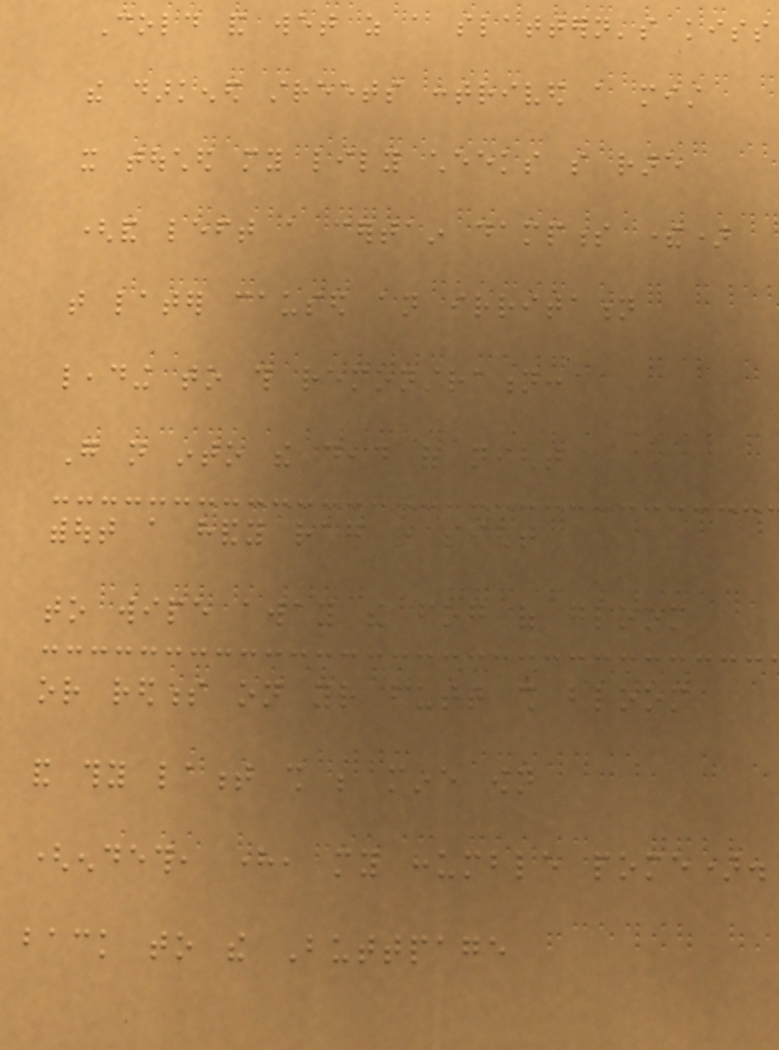Cold and wet as a slattern's kiss
the darkened streets contrived a mist
it touched my lily cheeks so rare
(and left a certain dampness there)
that later caused an irritation
leading to this remonstration:
Go not into the dead of night
without a handy rag in sight
to wipe away the fog of gloom
or redness on your butt shall bloom
and thy lament shall be mine own
(endeth, here, my humble pome).
back to the Buttpage
